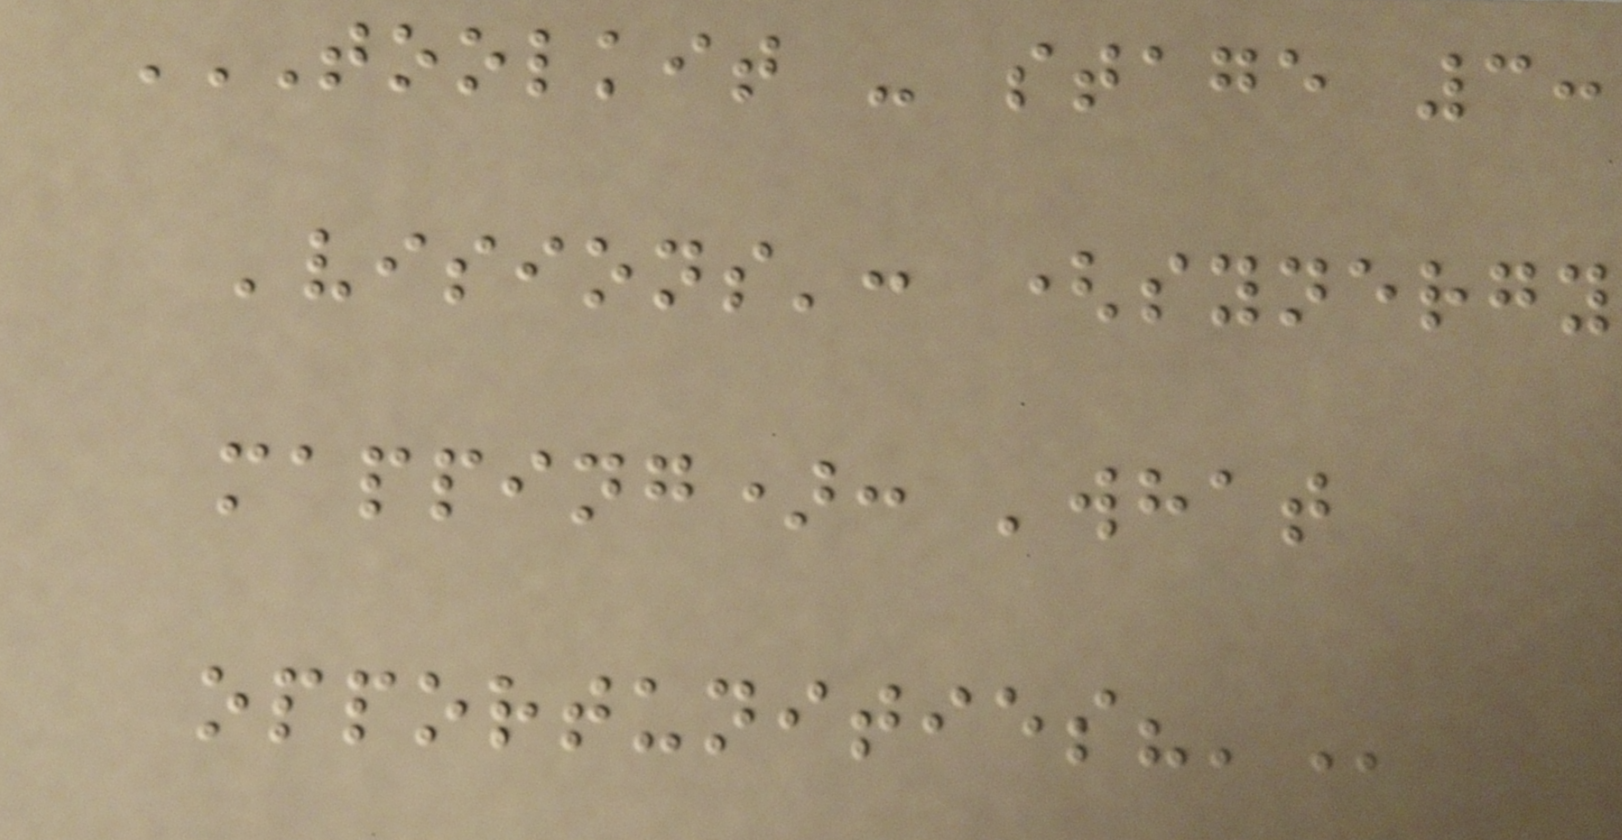TOOLKIT - STAGE 3:
'VISIONS': (SYNERGY
MAPPING): 'WHAT
OPPORTUNITIES?'
